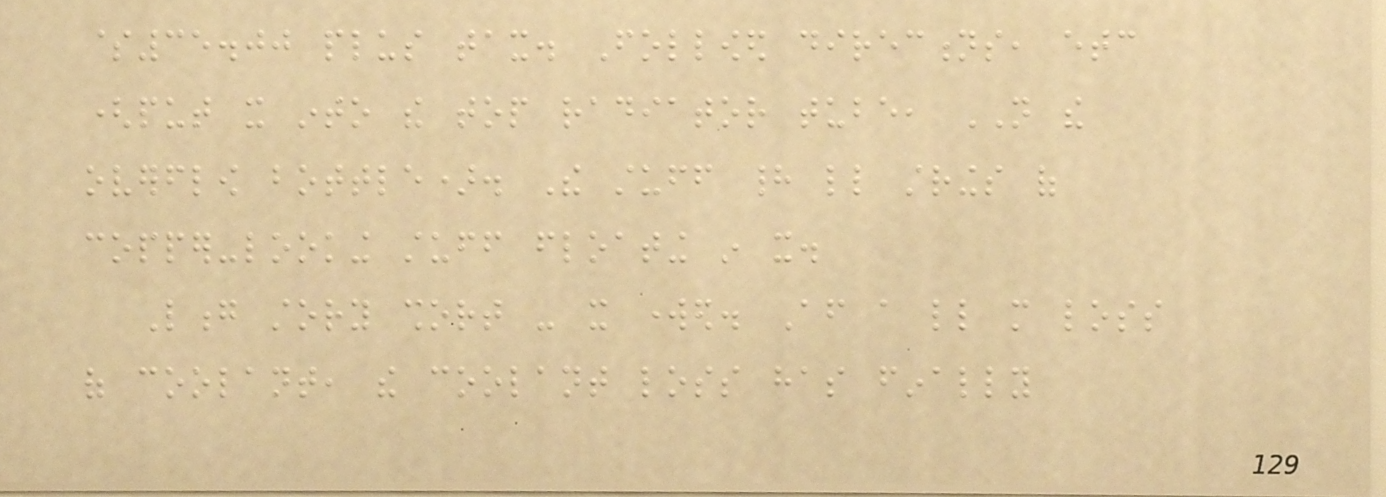$35.00 plus tax. Followed directions, etc
(put it into the top radiator tube, NOT the
overflow bottle). The stuff had little strings of
copper-looking stuff floating in it.
Long story short - it worked. After a little more loss
of coolant, the coolant loss has finally
